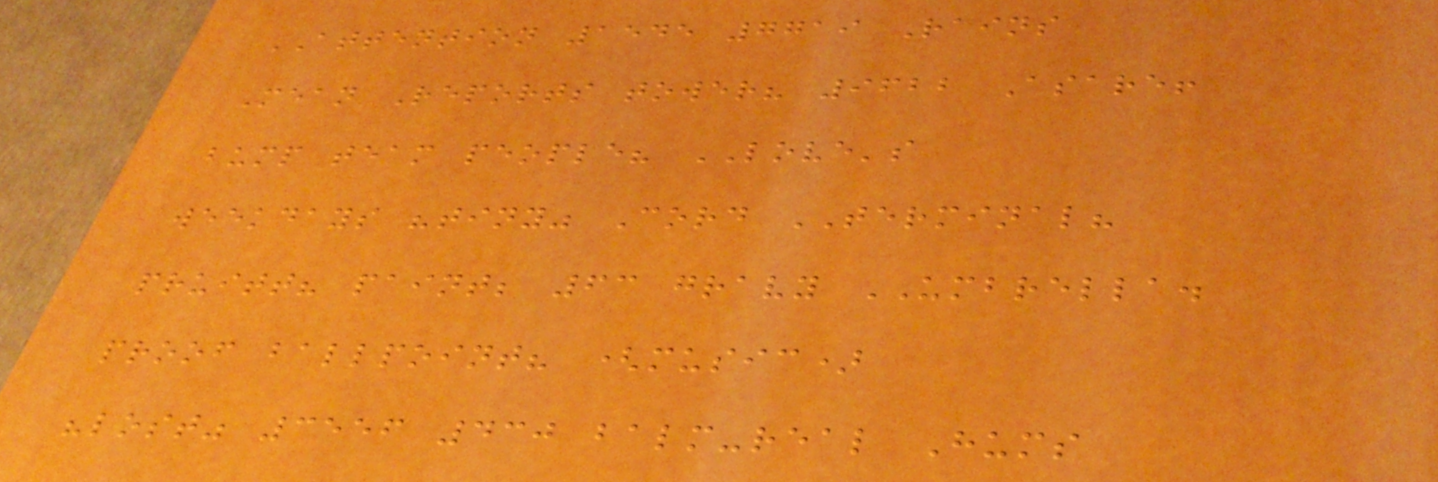ATTENTION 1545 7719 Rains
Mean Reports tower? 9622 Asare!
bump team people? LOVE's
weekdays "tiny" Cord TERMINAL?
pruitt? paint; 63 gravy UMBRELLA.
proof ballpoint? (music)
"lost" 3556 430 balm-real Hums
